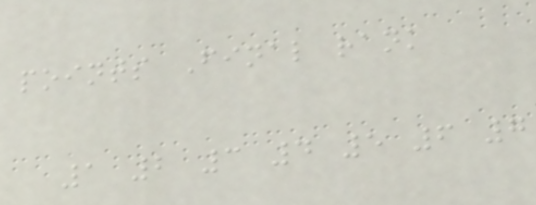points Final rank
1 2 3 4 5 6 7
